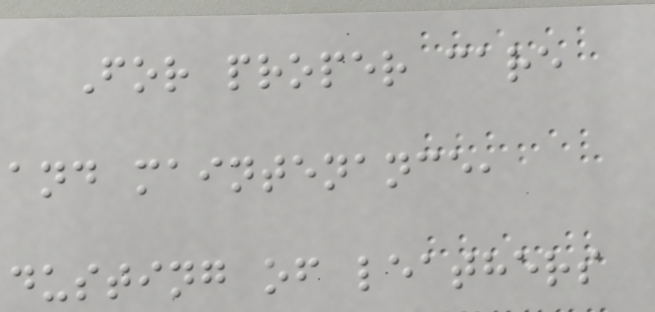For proper care
and maintenance,
dusting of leathers
